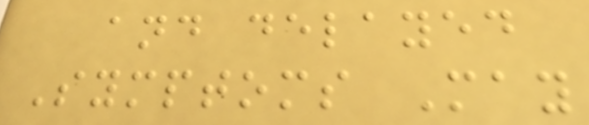and delayed
Symptoms May
